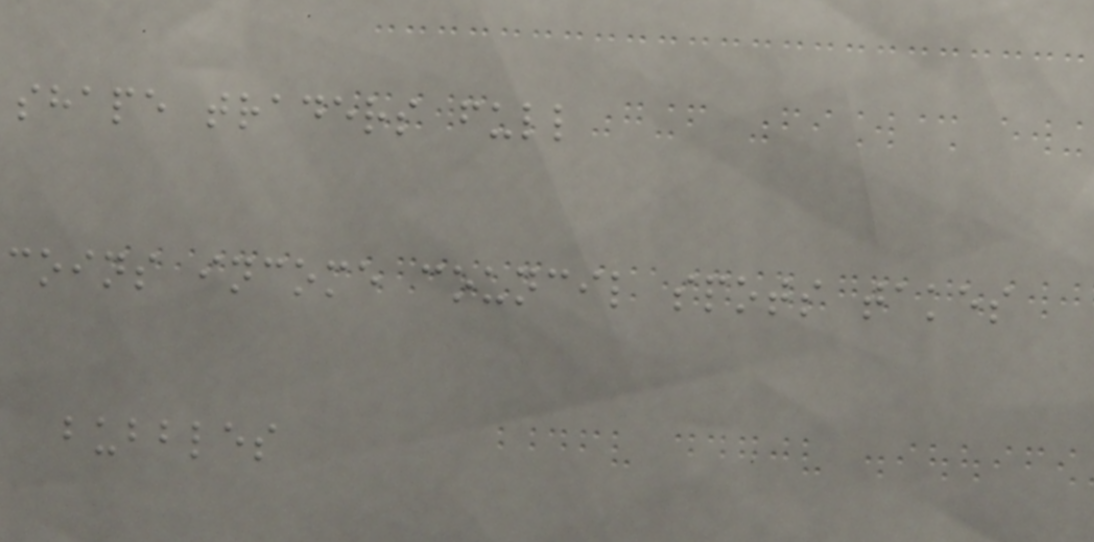shape traders full
coins income council spots takes
bubbles
